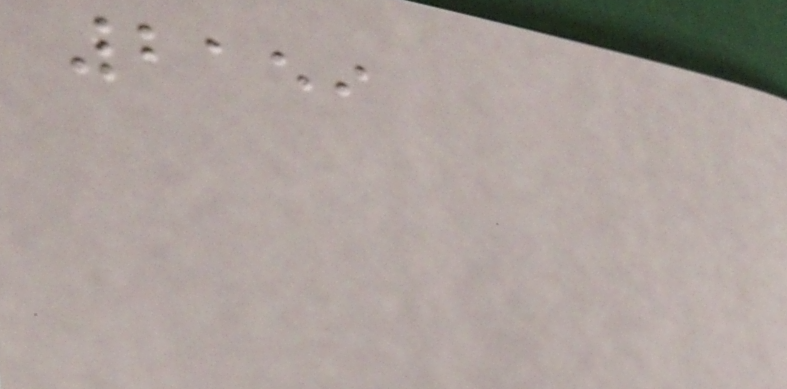2159
